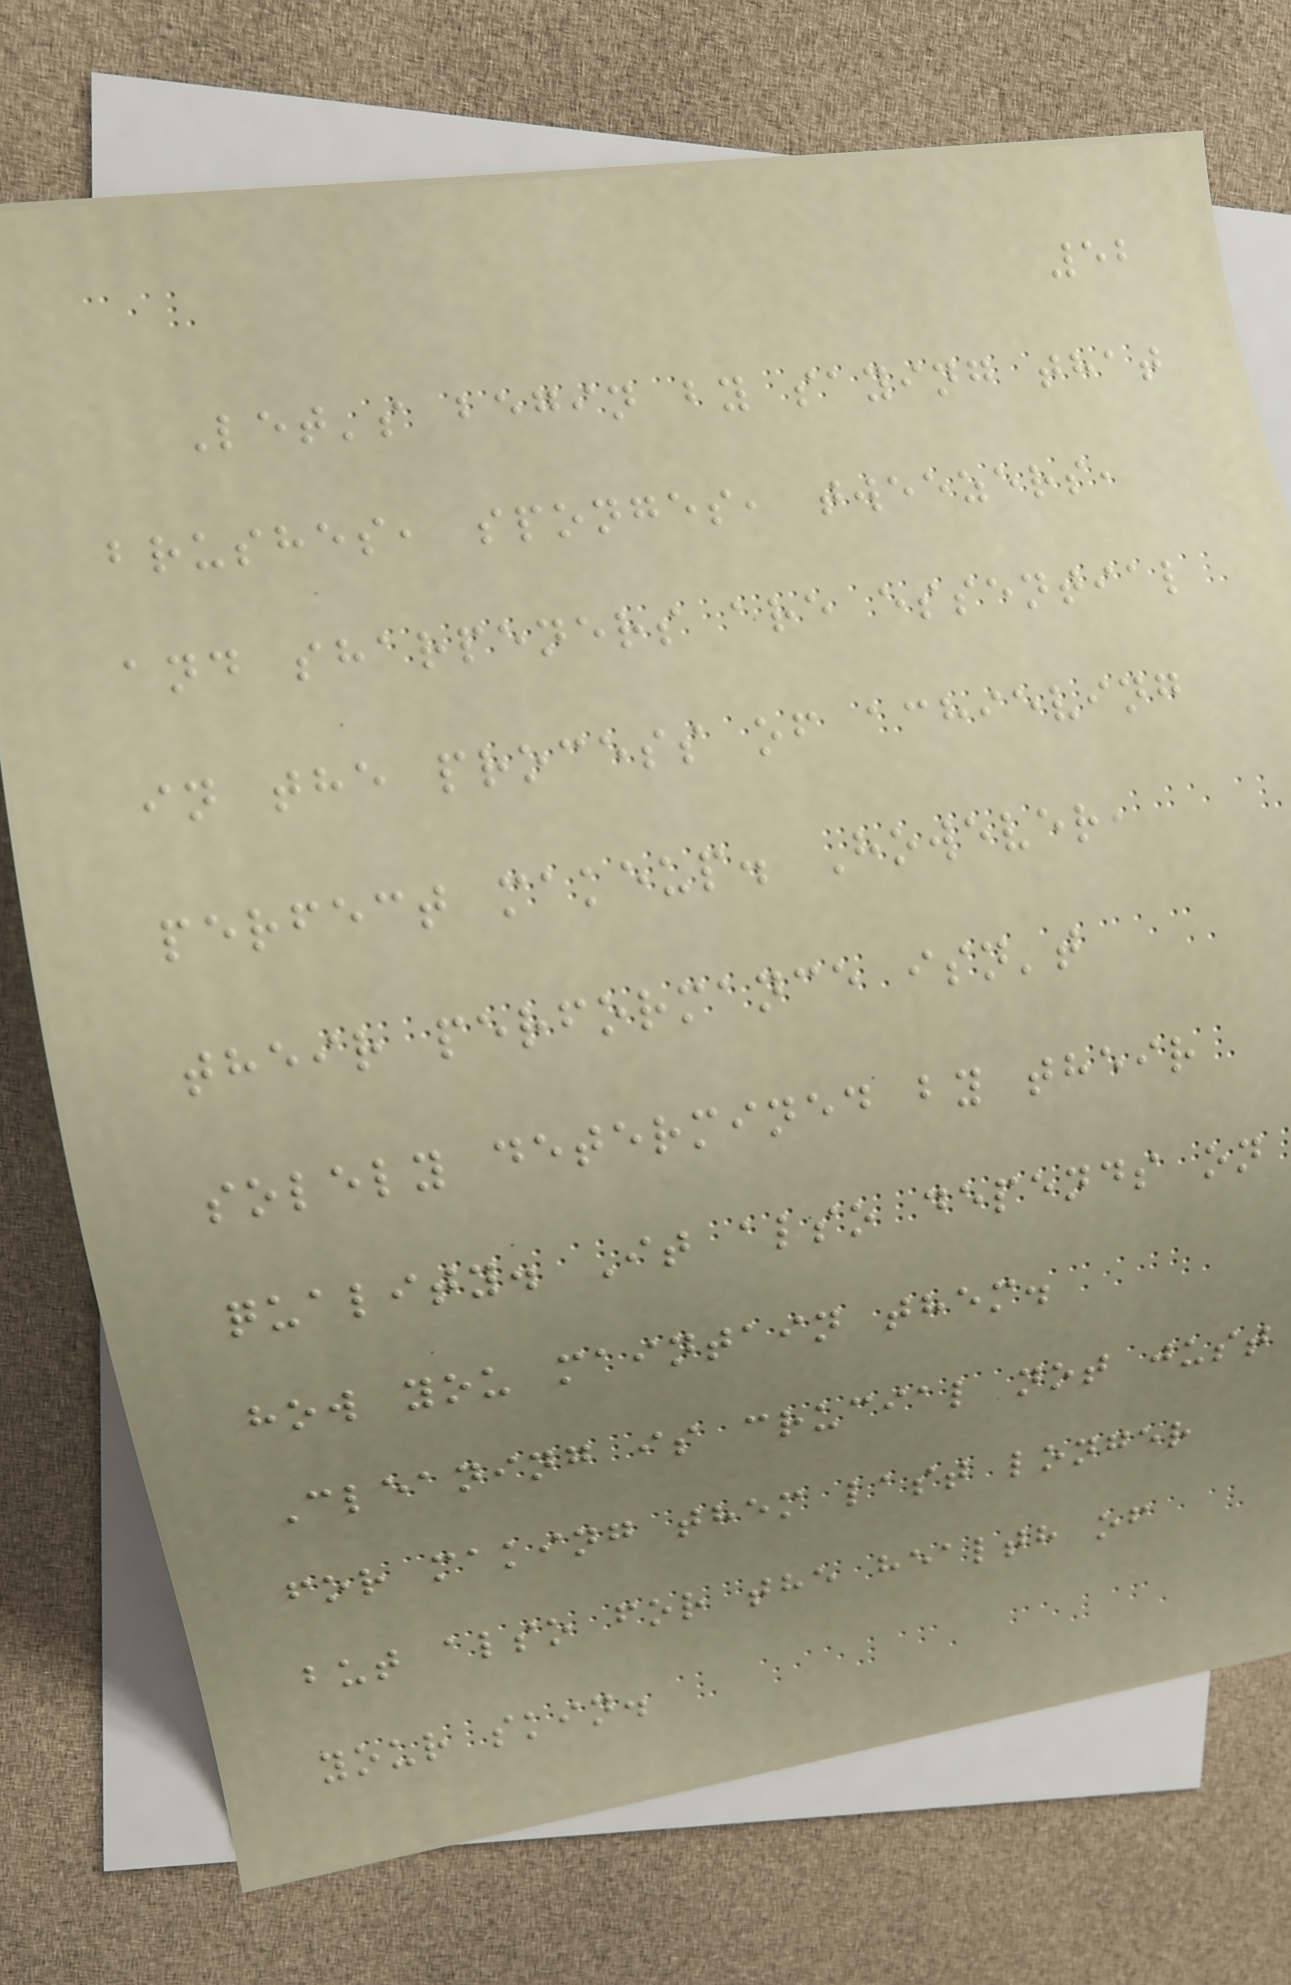52
Let's begin by saying that
brushes, sponges, tweezers,
and sharpeners are essential
in the process of achieving
perfect makeup. However,
their performance isn't
solely determined by their
quality. It also depends on
how you maintain them.
Cleaning is crucial not just
for making them last longer
but also for the health of
your skin.
